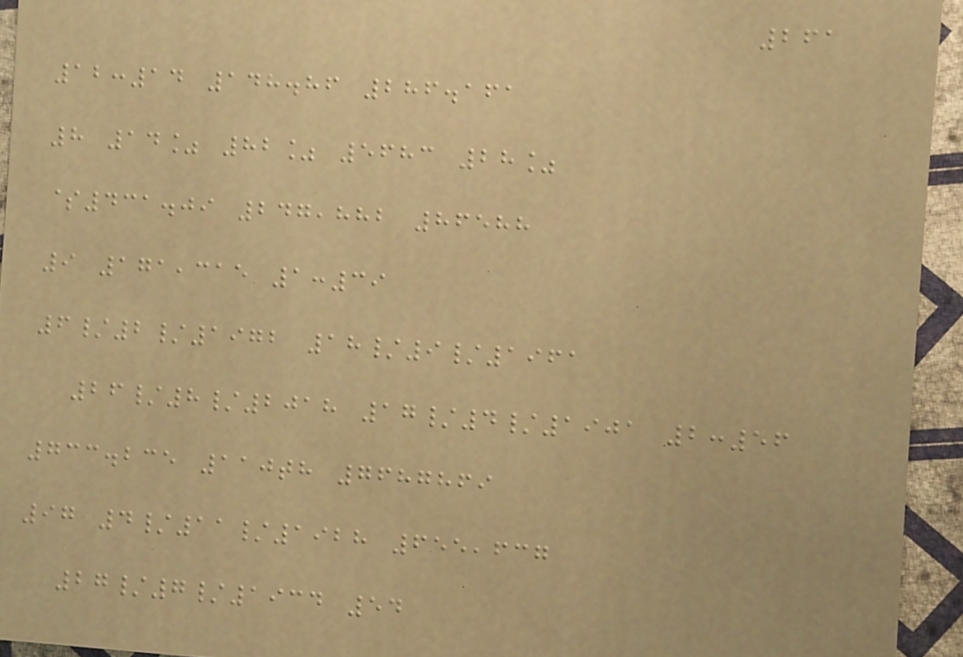261
12:14 148.86 286.161
8 14% 82% 5683 28%
$431.09 247,882 86588
9 171,315 1:39
6/2/1972 18/9/1961
26/8/2018 17/4/1901 2:56
733.235 110th 7687869
97 4/11/1928 655,637
27/7/1934 54
